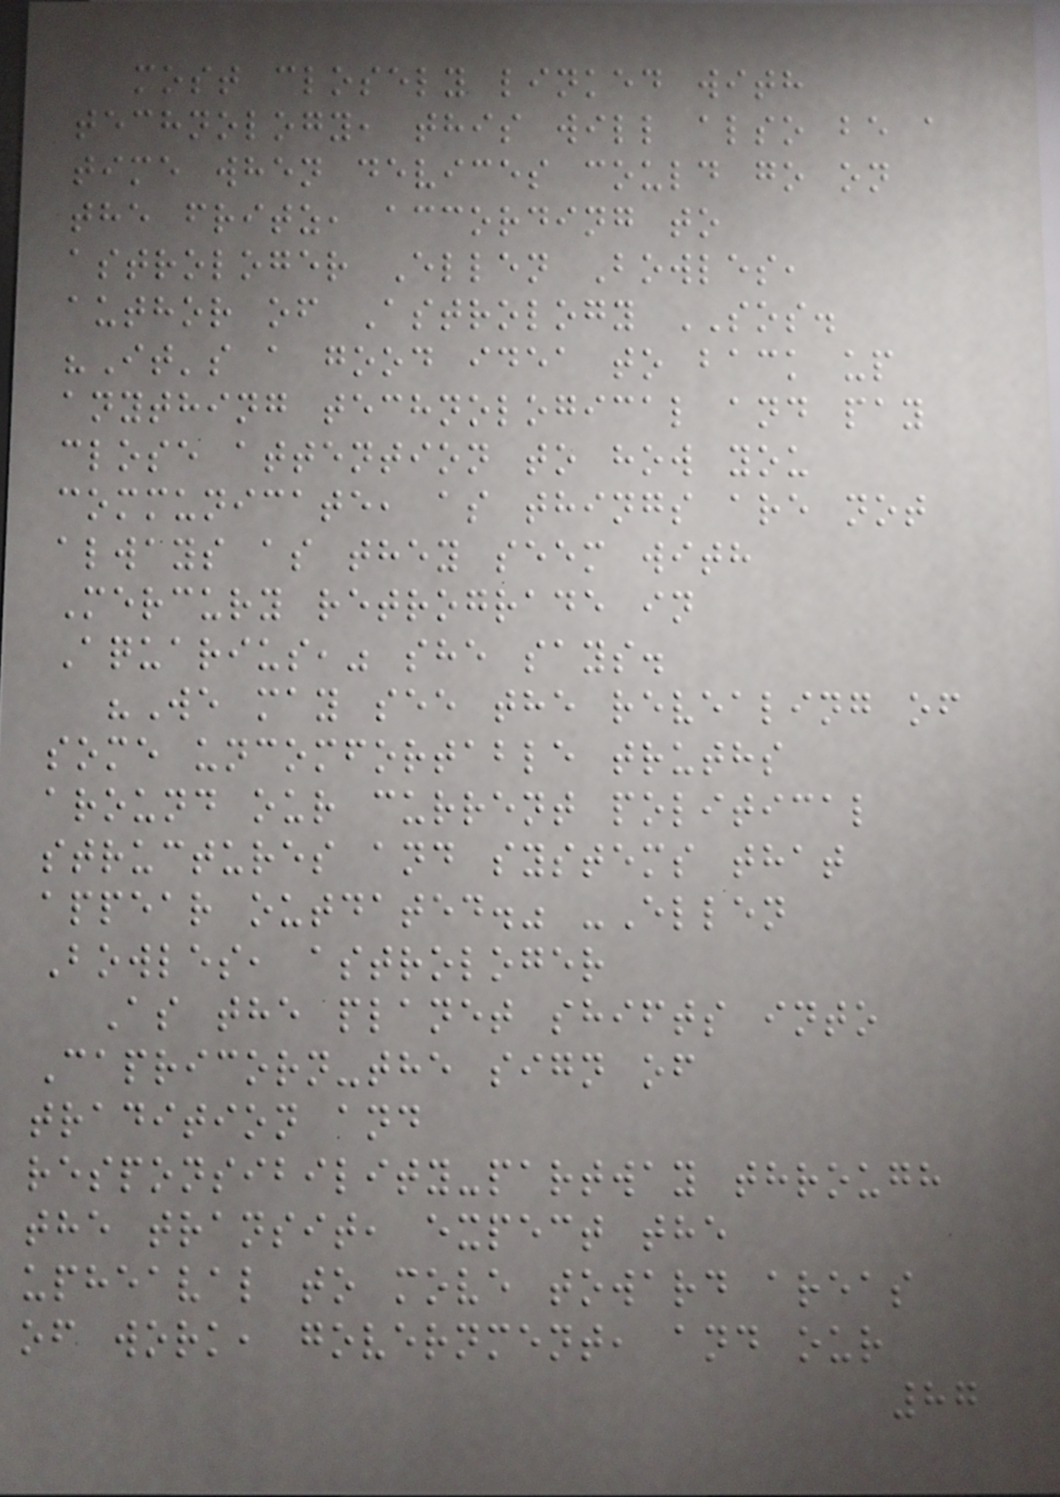most closely linked with
technology, this will also be a
time when devices could go on
the fritz, according to
astrologer Ellen Bowles,
author of Astrology SOS.
"It's a good idea to back up
anything technological and pay
close attention to how you
communicate, as things are not
always as they seem with
Mercury retrograde in
Aquarius," she says.
"We may see the revealing of
some uncomfortable truths
around our current political
structures and systems that
appear outdated." -Ellen
Bowles, astrologer
As the planet shifts into
Capricorn-the sign of
tradition and
responsibility-partway through
the transit, expect the
upheaval to move toward areas
of work, government, and our
87
